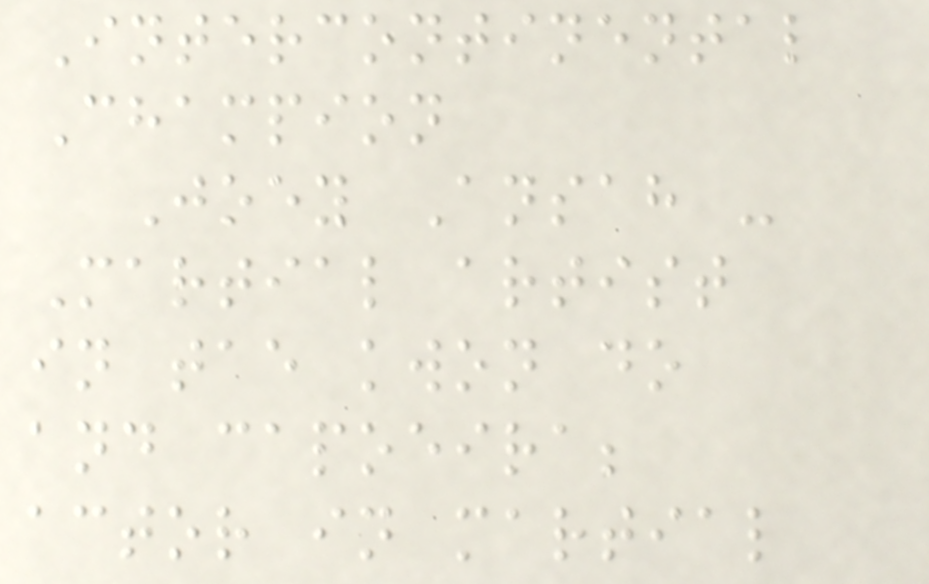Intercontinental
Champion
Joey Ansah -
Martial artist
in tae kwon do
and capoeira;
actor in martial
